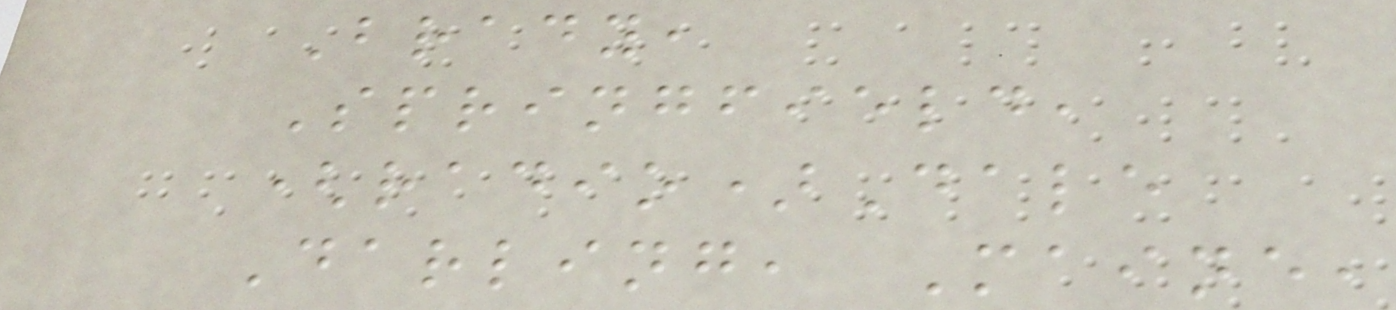Brady,
Springfield,
(radio)Dale
Darling, Maine,
